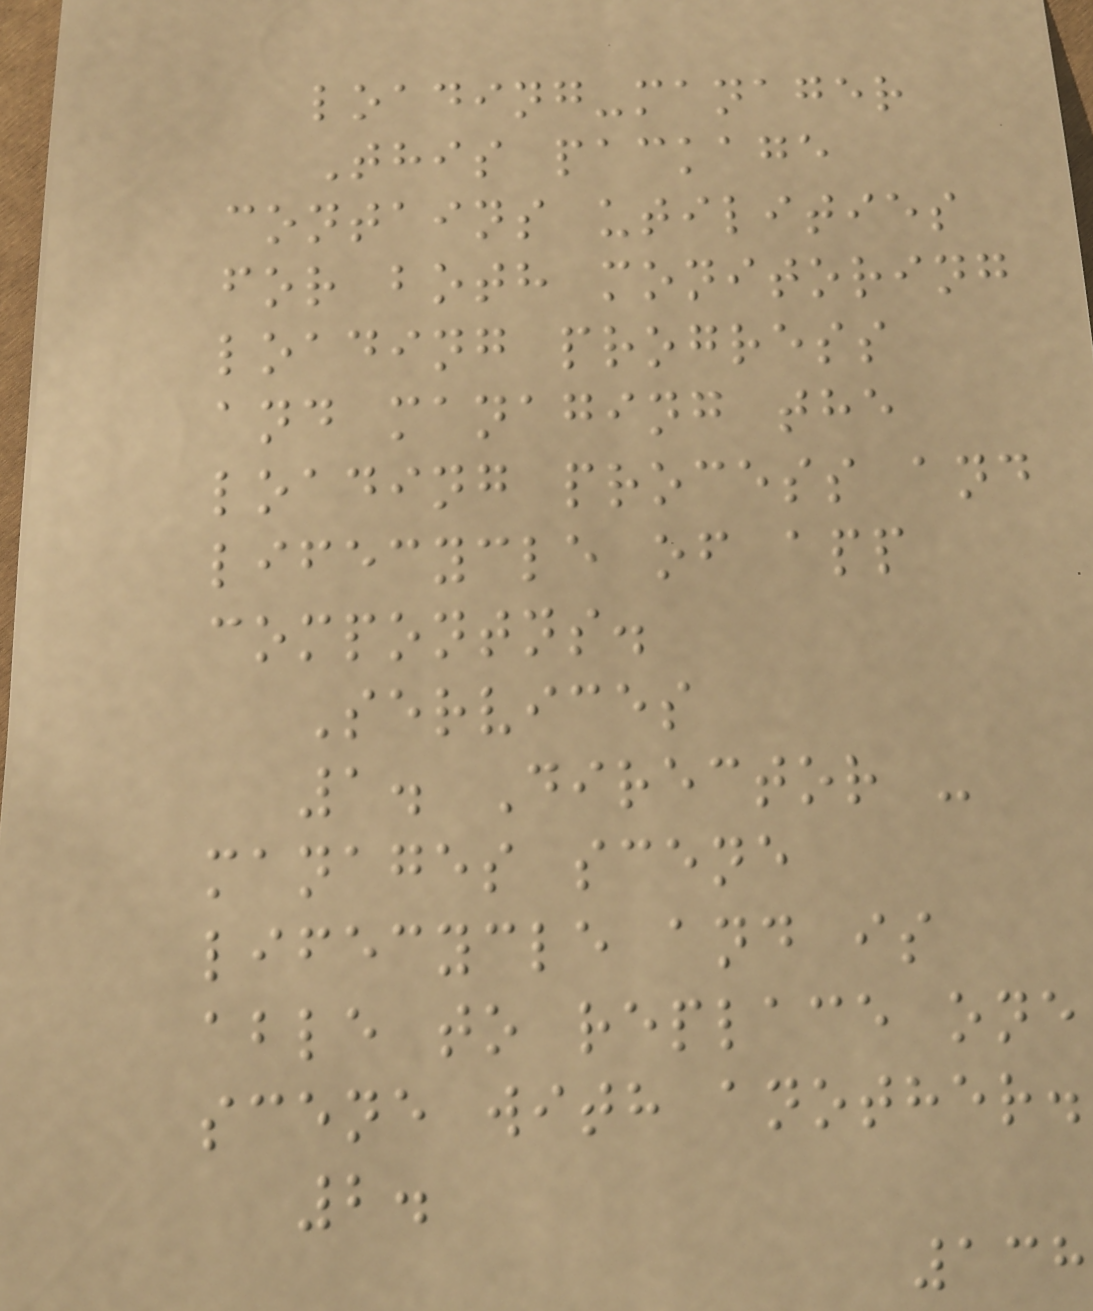loading-manager
This package
contains utilities
for both monitoring
loading progress
and managing the
loading process and
lifecycle of app
compontns.
Services
1. Director -
manages scene
lifecycle and is
able to replace one
scene with another.
2.
138
